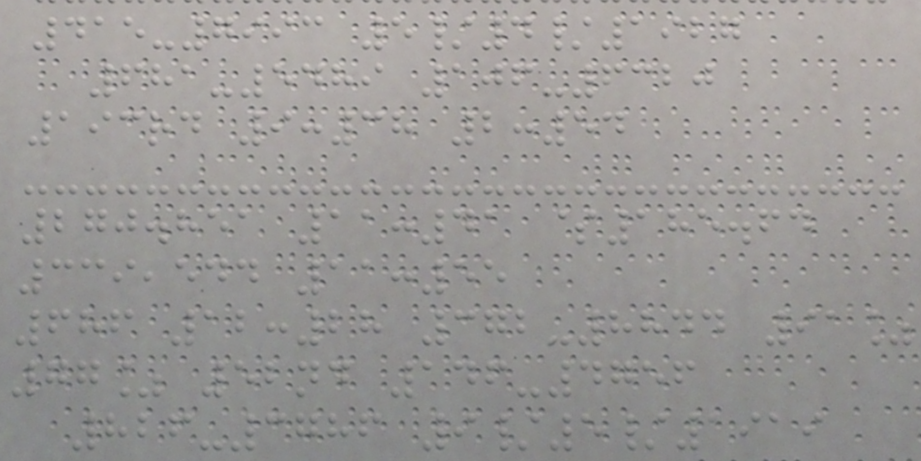415-7993 5/4/1927
681-5489 106-6320
193rd 9:38 2:54
270.851 11:41 $185.64
339,544 11:55
686 12:28 372-8844 91%
77% 52nd 146-4756
826-3786 9/5/1919
